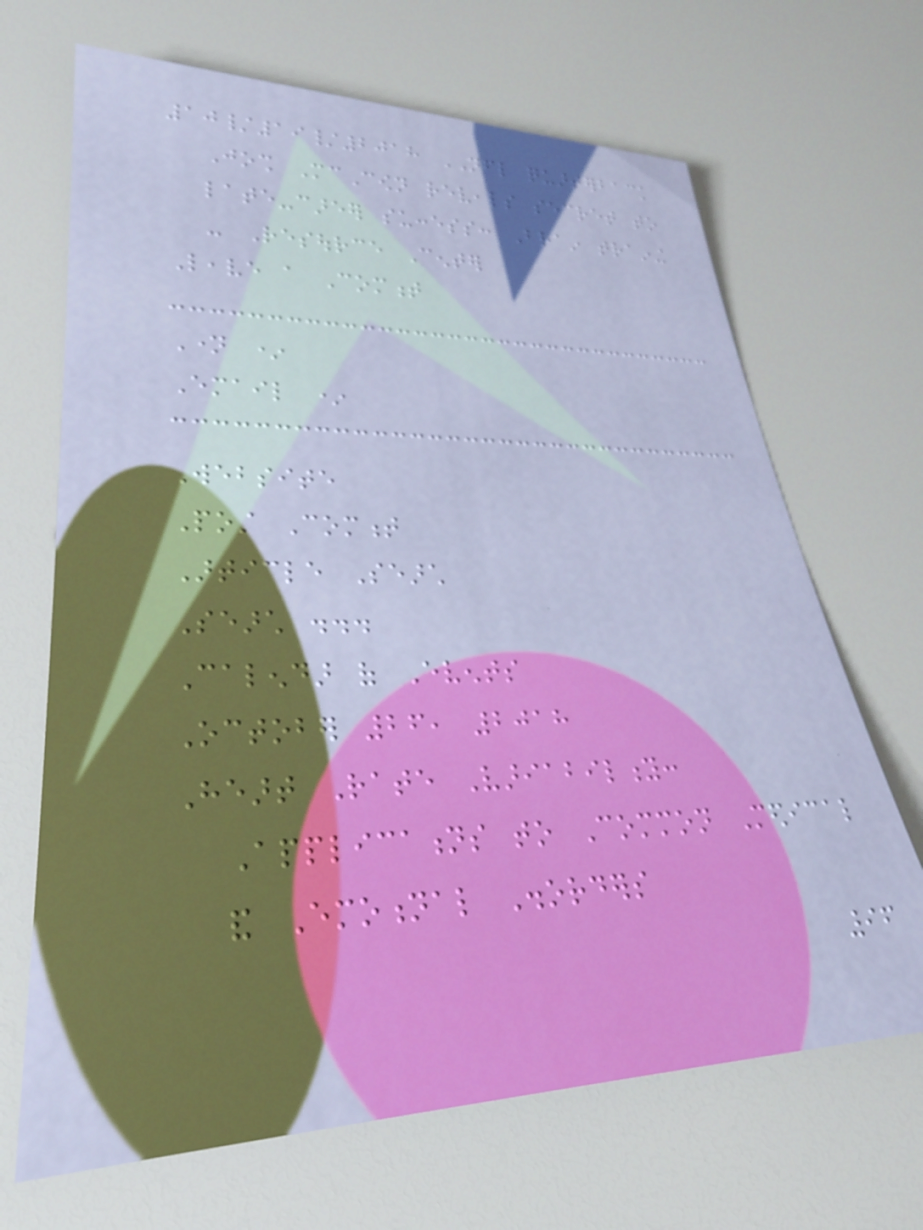10/19/2018 NFL quarterback
Josh McCown reveals secret to
late-career success: Brain training
- Resource Center
Leave a Comment
Name *
Email *
Website
Post Comment
Article Search
Search ...
Calendar of Events
October 26, 2018
Heart Rate Variability:
Applications to Common Medical
and Emotional Disorders
96
